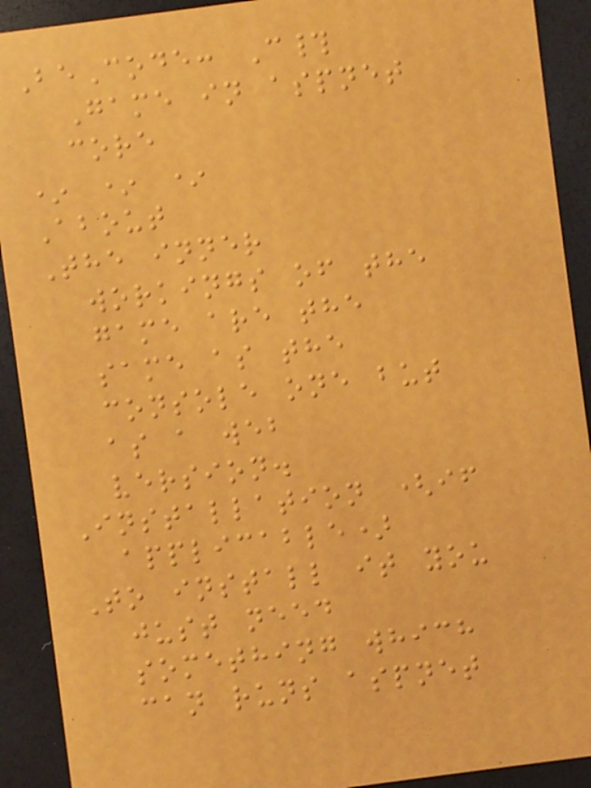BeCode: C#
Game in aspnet
core
* * *
About
The inner
workings of the
game are the
same as the
console one but
as a web
version.
Installation (if
applicable)
To install it you
just need
something which
can runs aspnet
